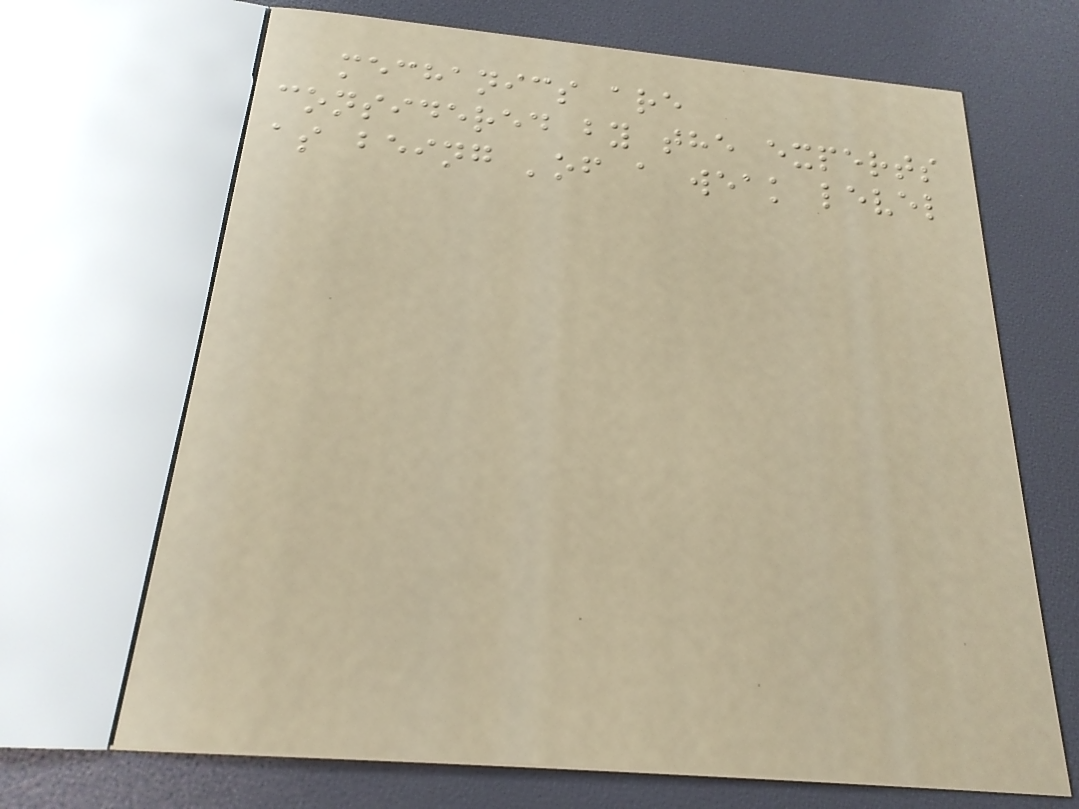mechanics are
considered by the experts
as being 'of a weak level
